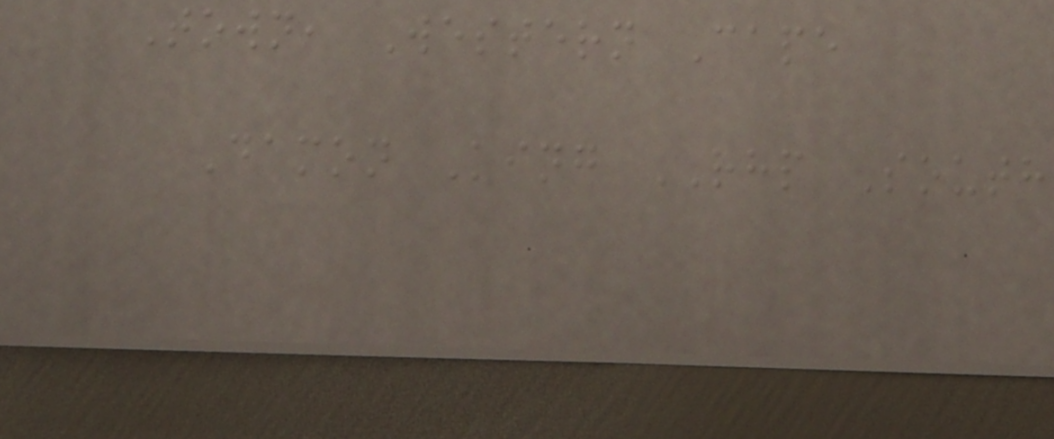Town, Western Cape
Damon King RHP South
